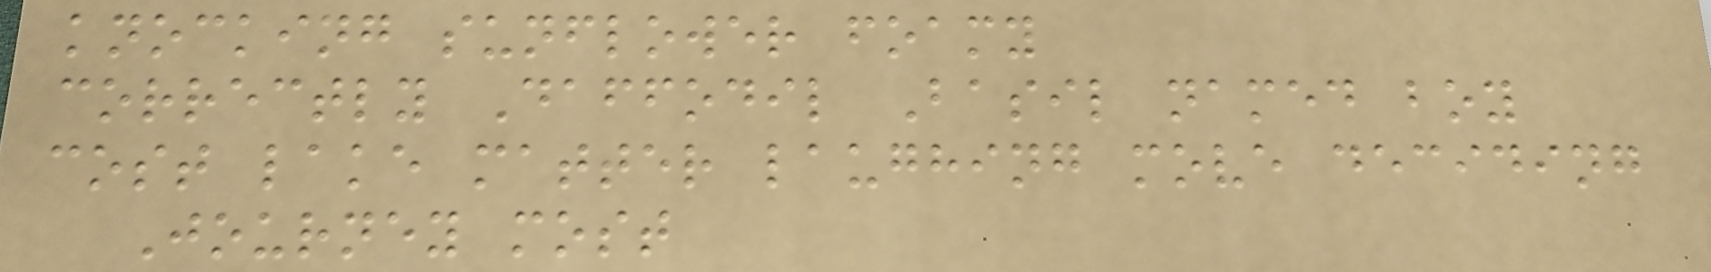knocking sunflower foamy
correctly Daffodil Basil named boy
cost lake matter laughing move deciding
Journey most
